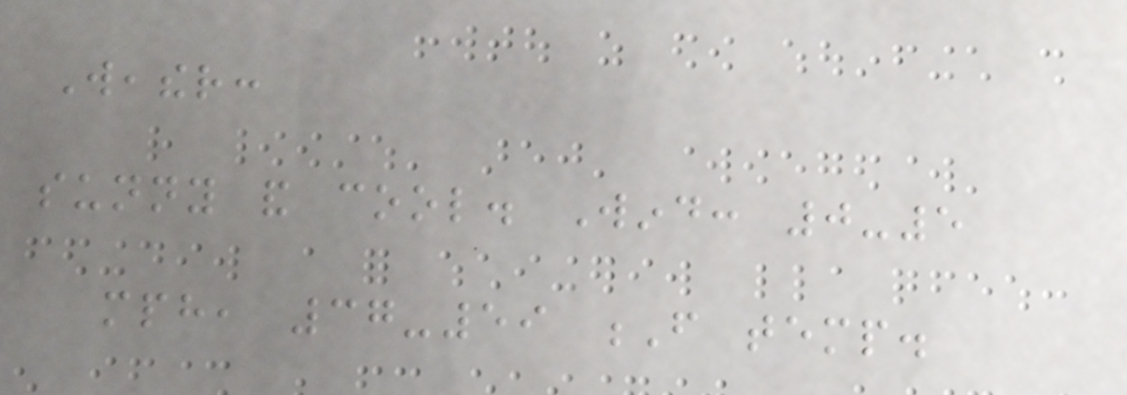Weather:
sunny and cool. Wind: 0-5
mph, 37-59 F temp.
